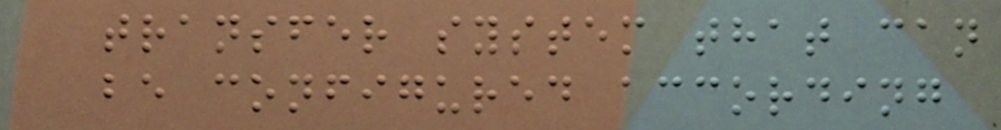transfer system that can
be configured according
